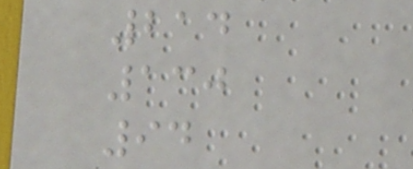214
130
94
